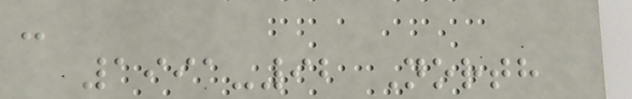-
1991-92 North
